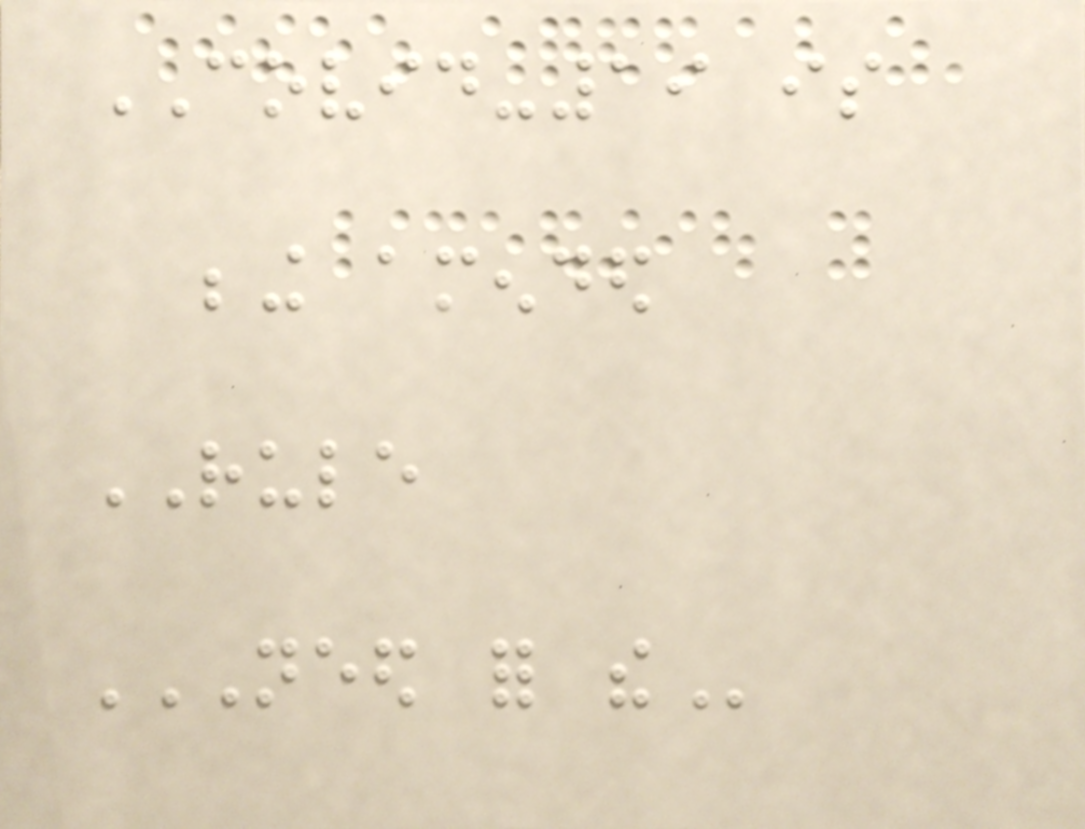COVID-19 is
being amended
RULE
NEED FOR THE
